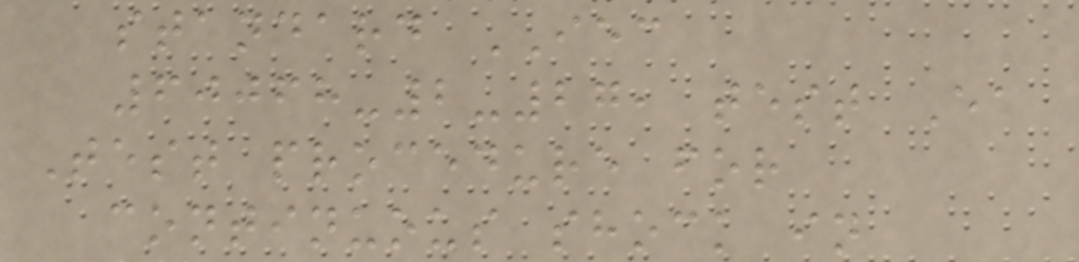standard IEC
60068-2-27, test Ea
Test procedure for
continuous shock in
